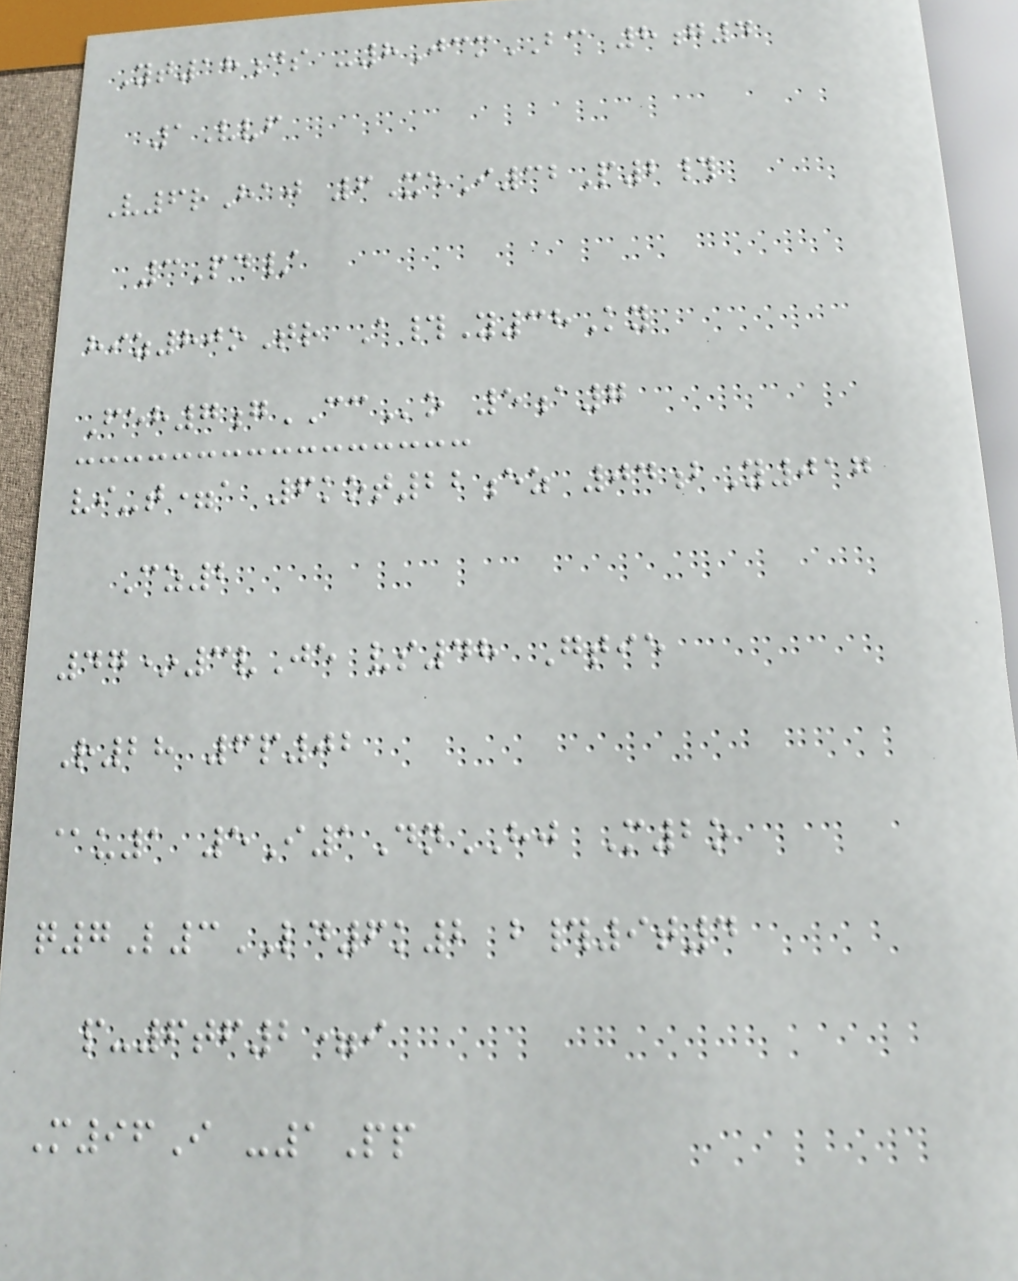Yt18ds -8JcmBC 8g4
1Vvf
V6rHaj 6XeI32P2#
3Pd/
hiz80oTr A#Y38Ky
Feh7gCCo 5a7
vi-t=a 6kot22ez 04bY017
Cz2
47*3vJe vs48 Gtie
R28 6p02
@u1 5I1DnHJ M2o
q7L3LD6k2 b#9t4
p-6tf2=i
M96I -1Pp
